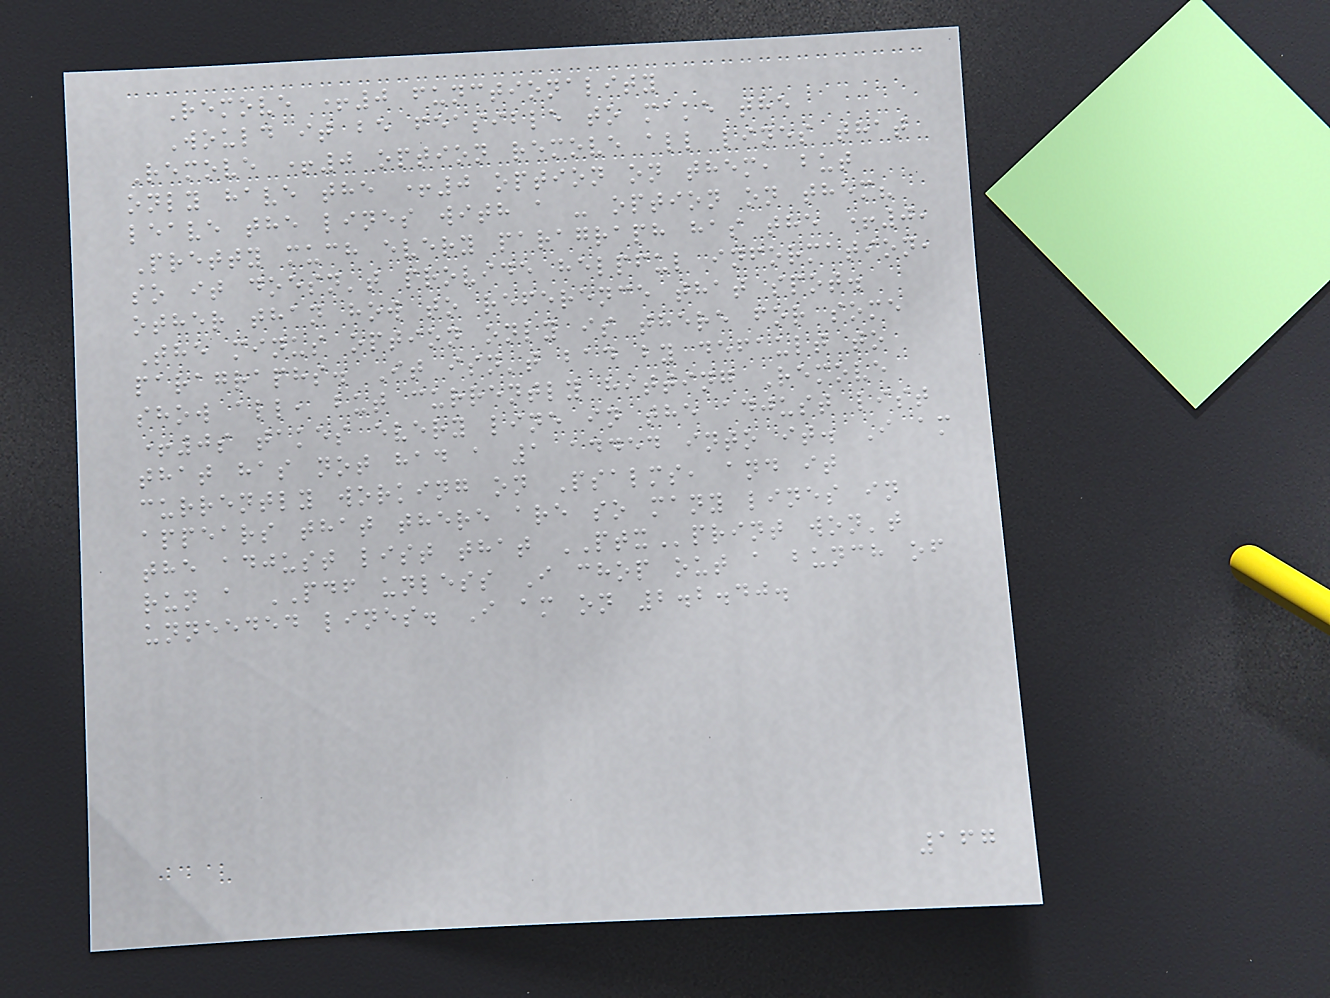Remove +0 functionality
Would it be feasible to make the
Remove +0 option remove all lines that
only have the +0 option on them, but
leave the lines with a - option on them?
Pretty much every paragraph has the +0,
so it doesn't provide helpful information,
other than how to reference that spot.
The minus option only is there for some
paragraphs. It isn't bad by default to
show all, but currently hitting Remove
+0s takes every line in the adjust list
that has not had a 1 added into it. I am
currently working on Psalms, and it
appears that there are so many lines in
the adjust list that PTXprint won't
run a PDF unless I chop out a bunch of
unneeded lines. I am on 2.2.40.
167
